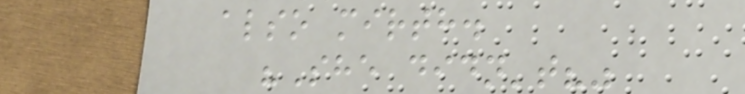also mirth.
"She didn't?"
